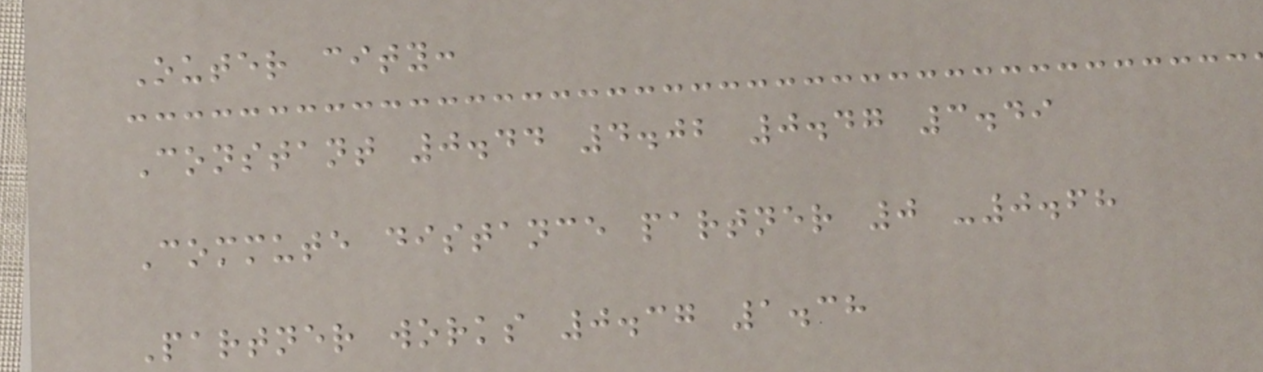Outer city:
Constant 0.44 4.02 0.47 3.49
Commute distance partner 0 -0.68
Partner works 0.37 1.38
